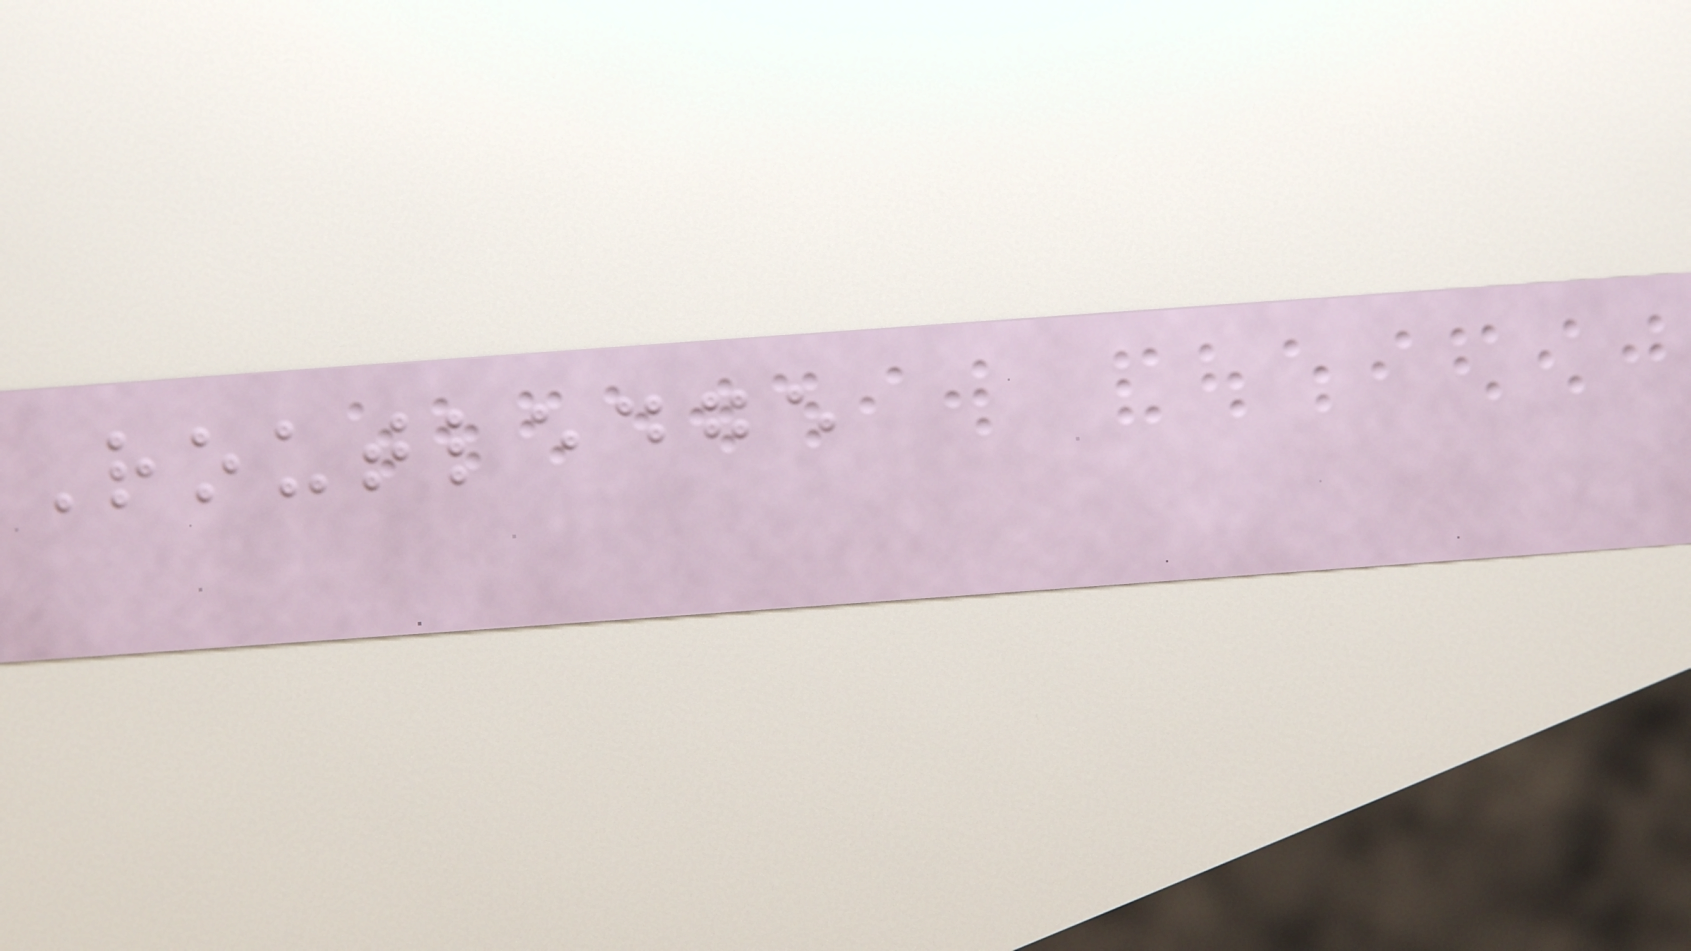Routledge
